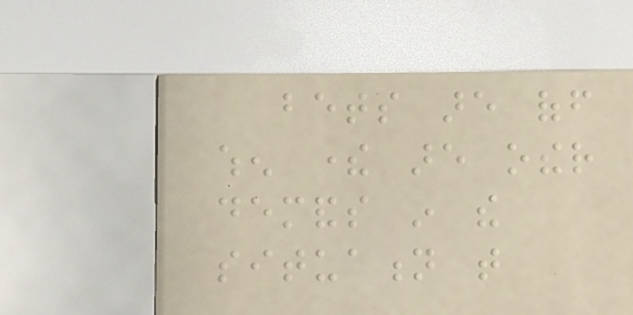bets are off
when there are other
demands in the
situation that
